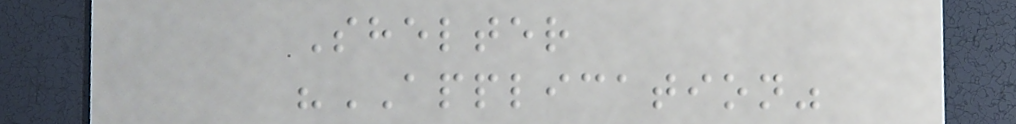Shelter
"APPLICATION"
